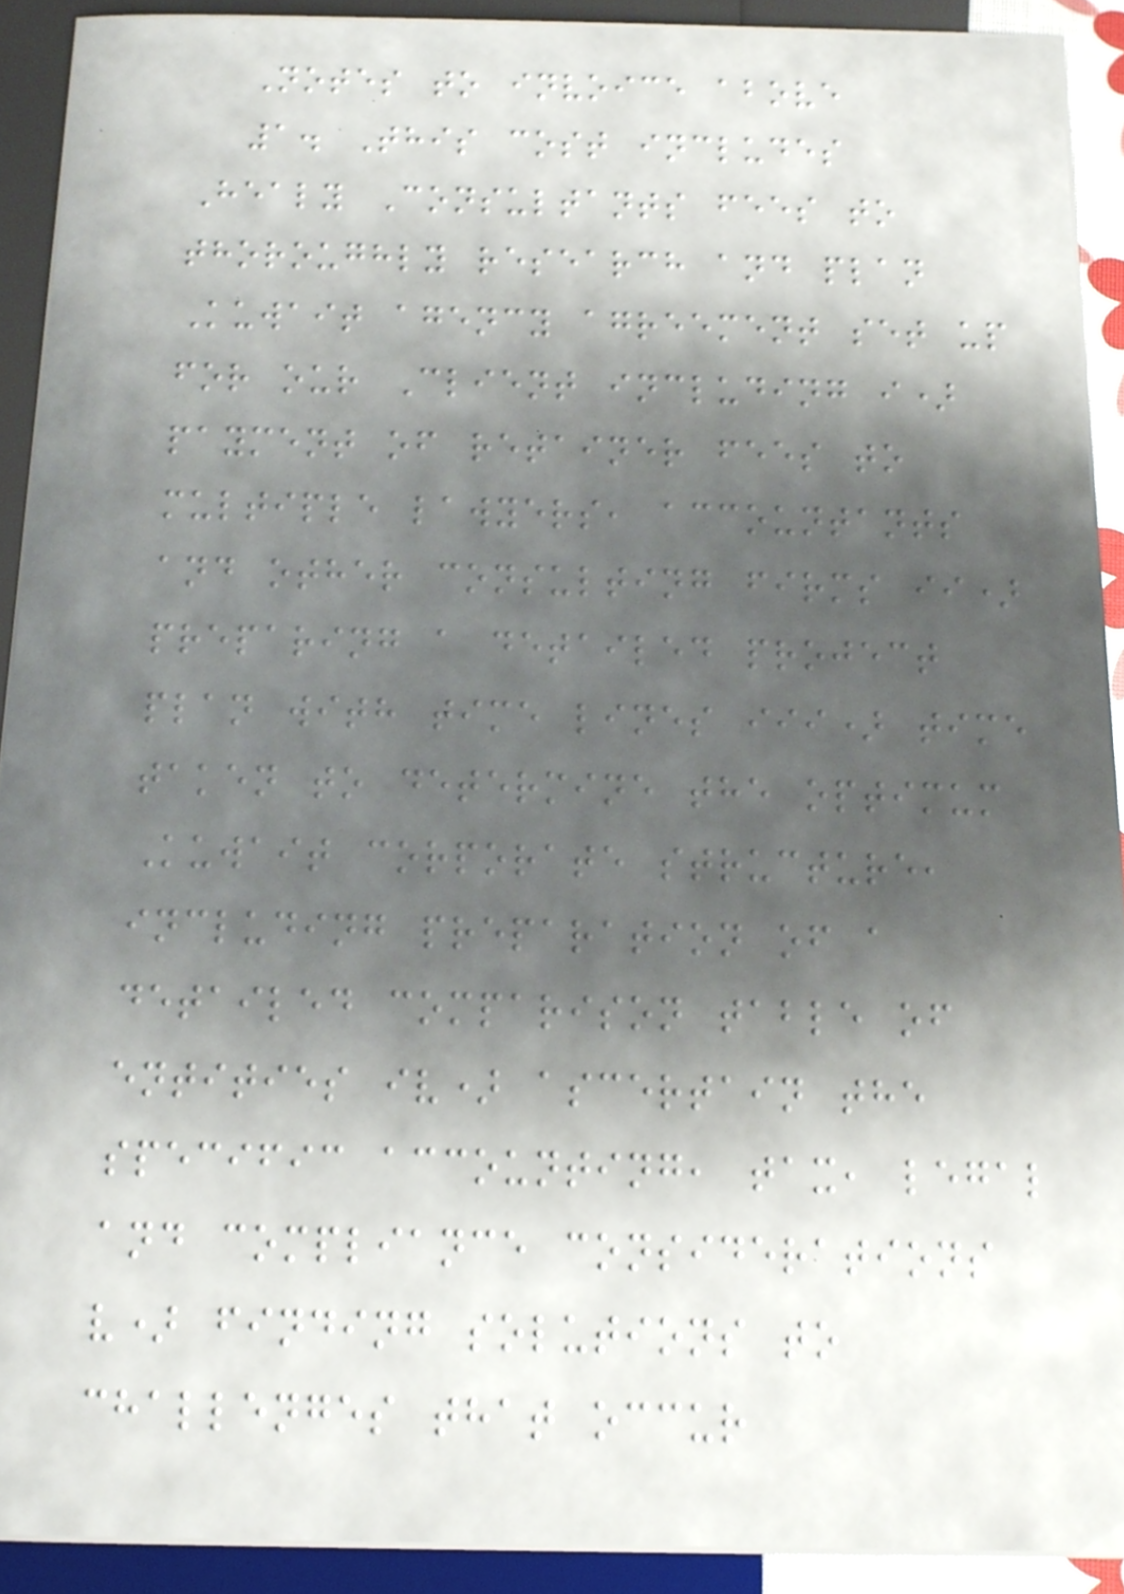Notes to invoice above
1. This cost includes
Healy Consultants fees to
thoroughly research and plan
Kuwait agency agreement set up
for our Client including i)
payment of retainer fees to
multiple lawyers, accountants
and other consulting firms ii)
preparing a detailed project
plan with time lines iii) time
taken to determine the optimum
Kuwait corporate structure,
including preparation of a
detailed comparison table of
entities iv) ascertain the
specific accounting, tax, legal
and compliance considerations
v) finding solutions to
challenges that occur
